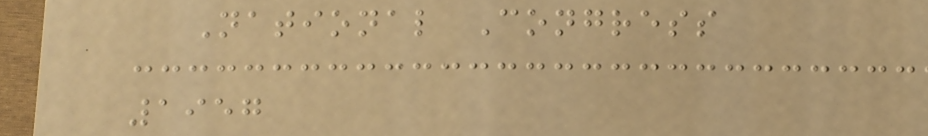National Congress
1957
